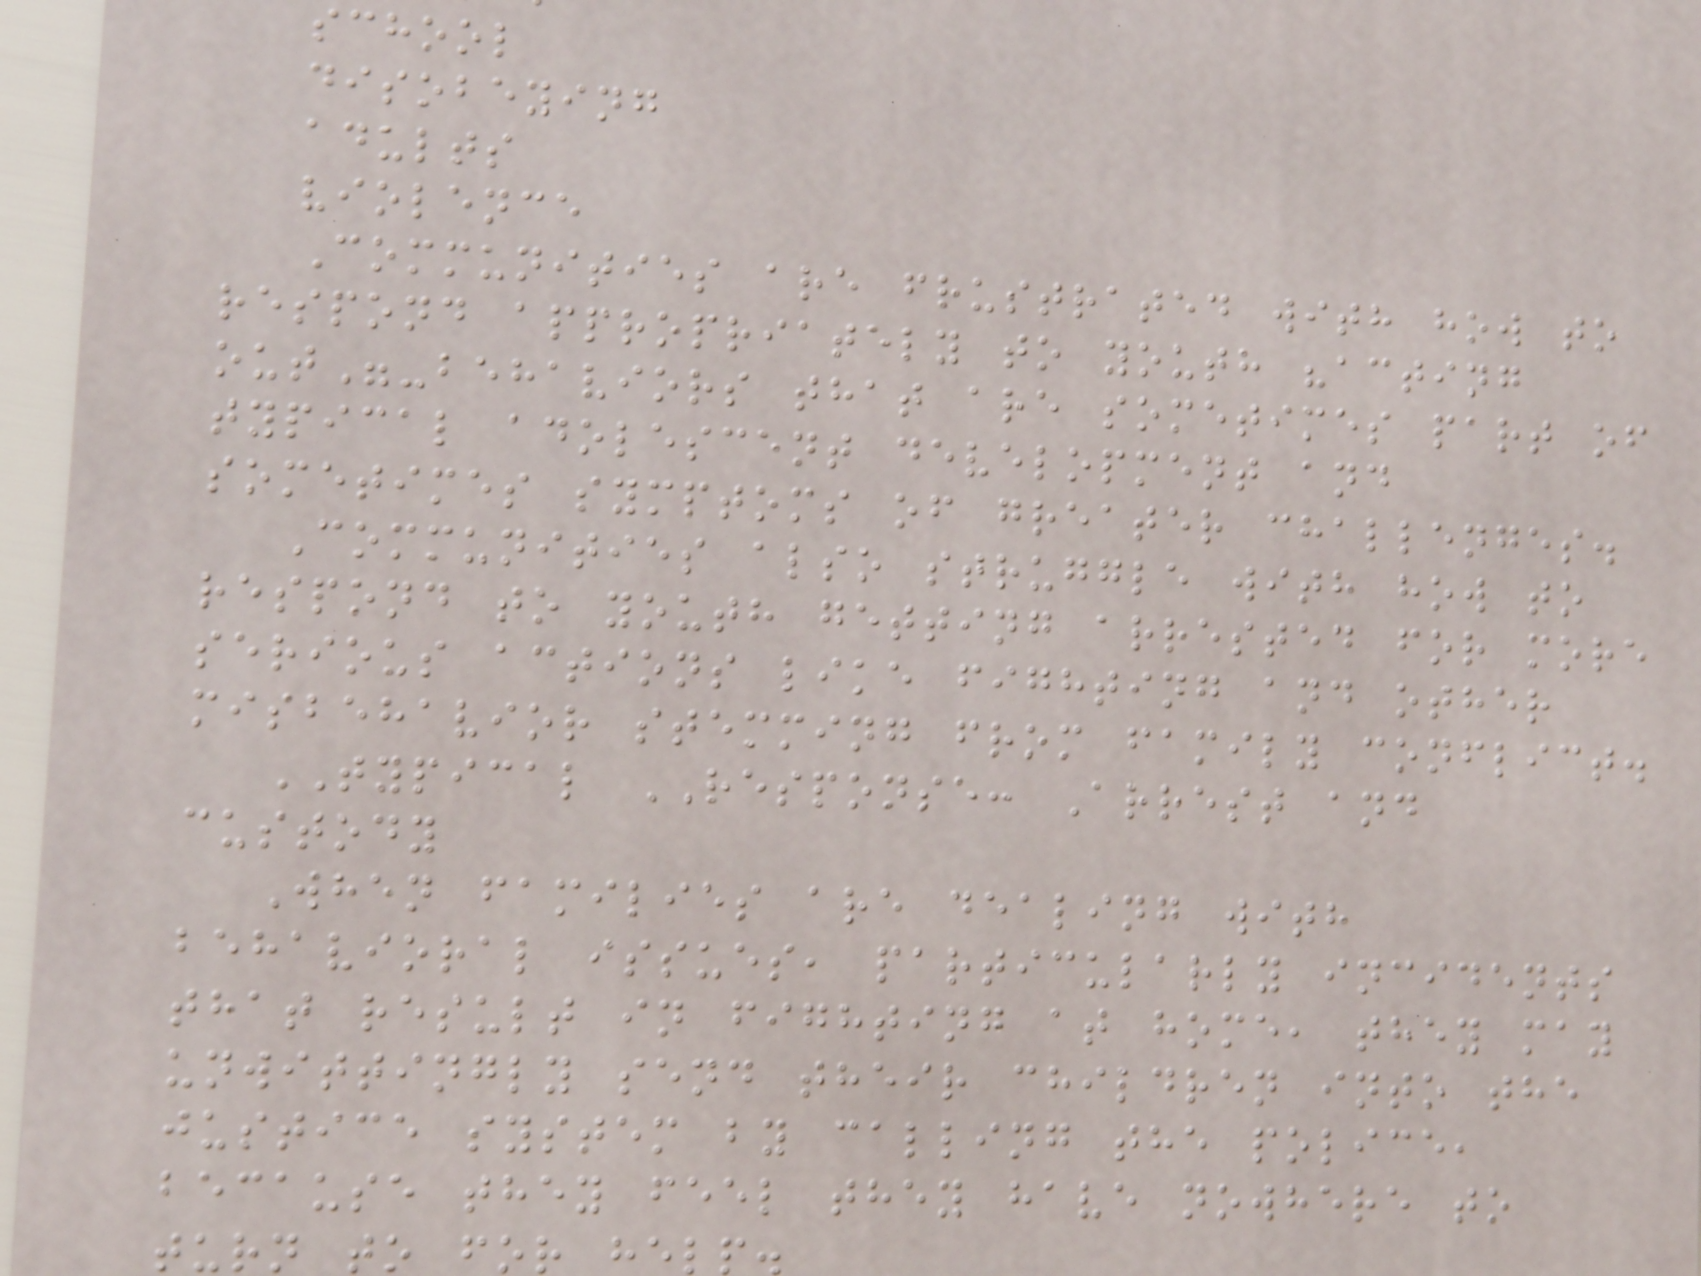school
disobeying
adults
violence
Communities are frustrated with how to
respond appropriately to youth "acting
out"-behaviors that are sometimes part of
typical adolescent development and
sometimes symptoms of greater challenges.
Communities also struggle with how to
respond to youth getting arrested for more
serious actions like fighting and other
misbehavior stemming from family conflict.
TYPICAL RESPONSE: Arrest and
custody
When families are dealing with
behavioral issues, particularly incidents
that result in fighting at home, they may
unwittingly send their children into the
justice system by calling the police,
because they feel they have nowhere to
turn to for help.
